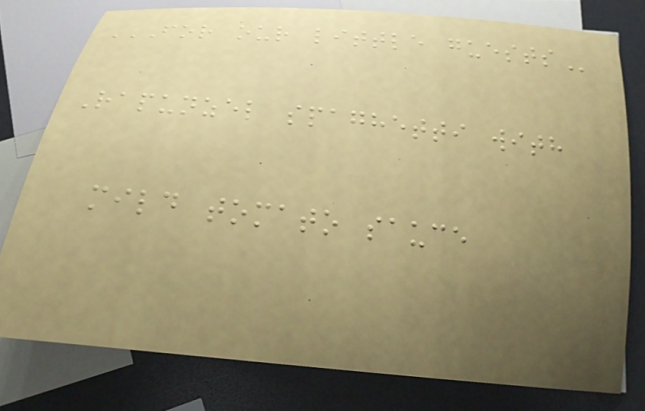FOR OUR LITTLE GUESTS
Rapunzel spaghetti with
mild tomato sauce
